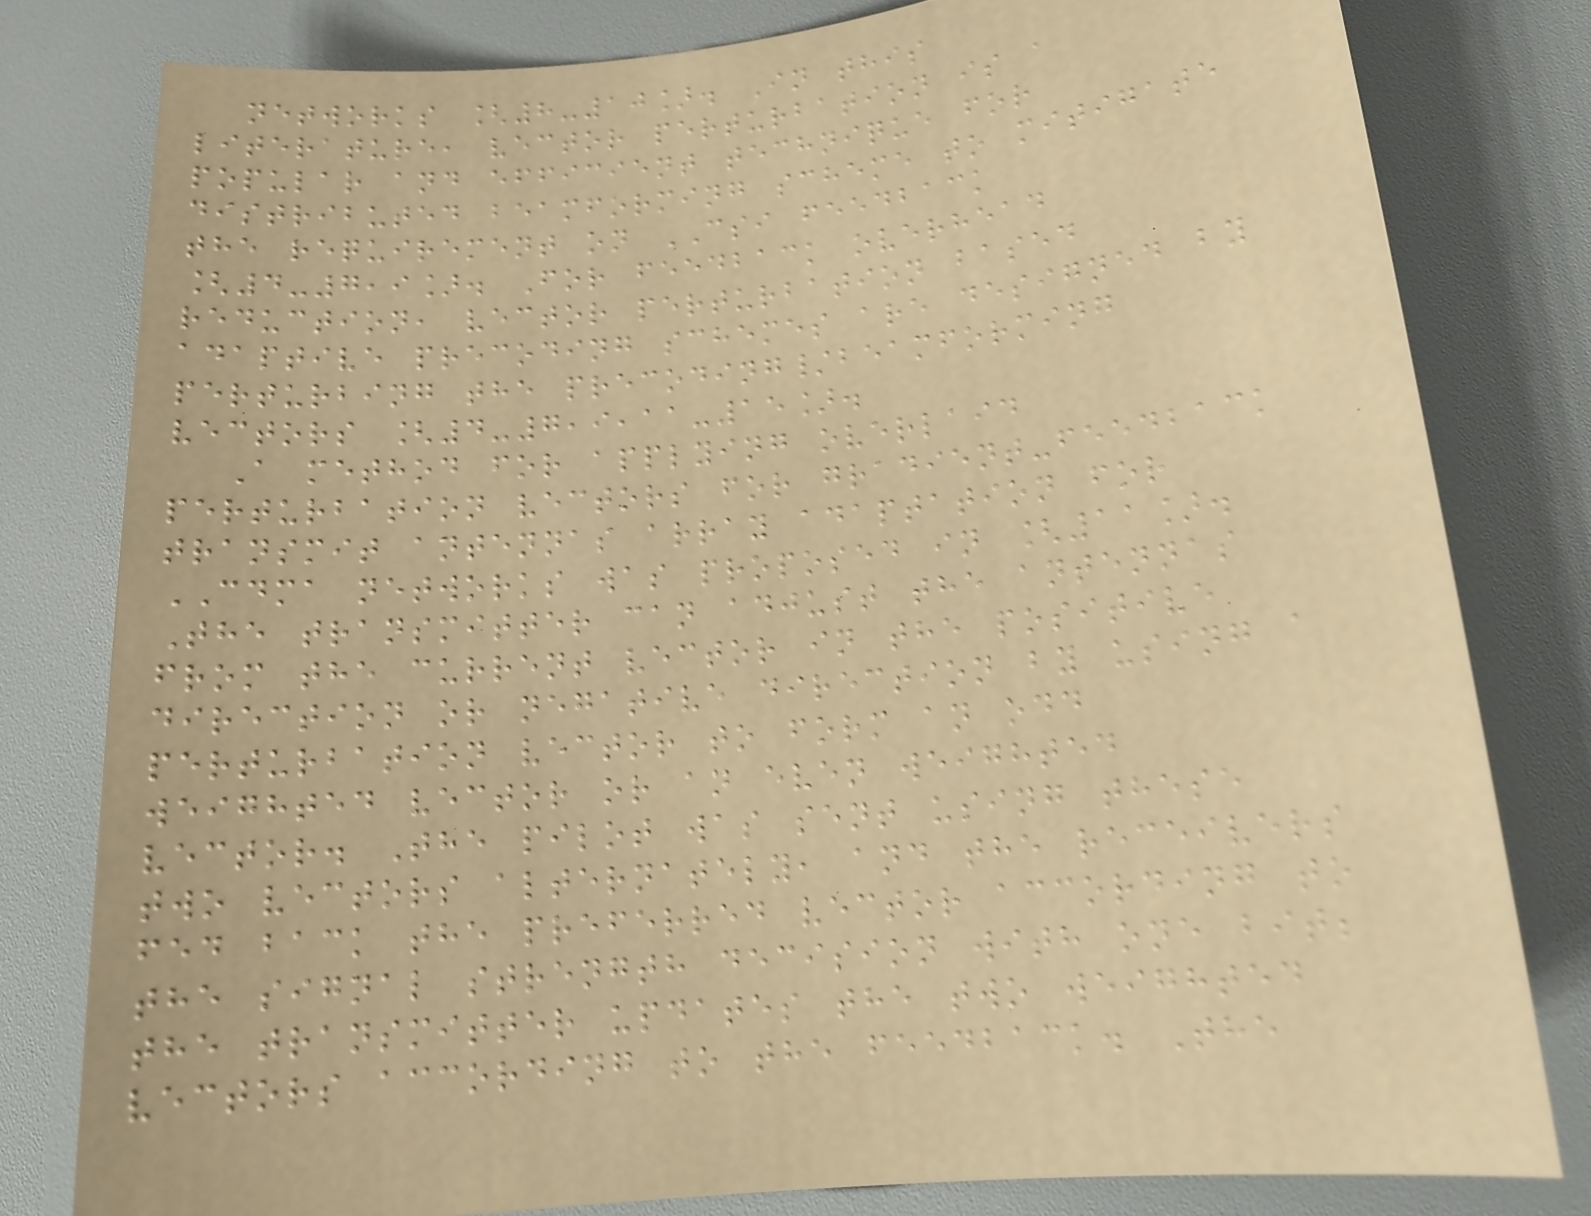networks [8-10]. In this
literature, vector perturbation is a
popular and efficient technique for
distributed beamforming scheme to mitigate
the requirement on CSI feedback
[4-7,9]. For feedback overhead
reduction, vector perturbation based
adaptive precoding schemes are designed by
perturbing the precoding/beamforming
vectors [4-7,9,11-15].
A method for applying overlaid
perturbation vectors for gradient-feedback
transmit antennas array adaptation for
CDMA networks was proposed in [11].
The transmitter can adjust the antennas
from the current vector in the positive
direction or negative direction by using a
perturbation vector to form an odd
weighted vector or an even weighted
vector. The pilot was sent using these
two vectors alternately, and the receivers
fed back the preferred vector according to
the signal strength decision with one bit;
the transmitter updates the two weighted
vectors according to the feedback. The
